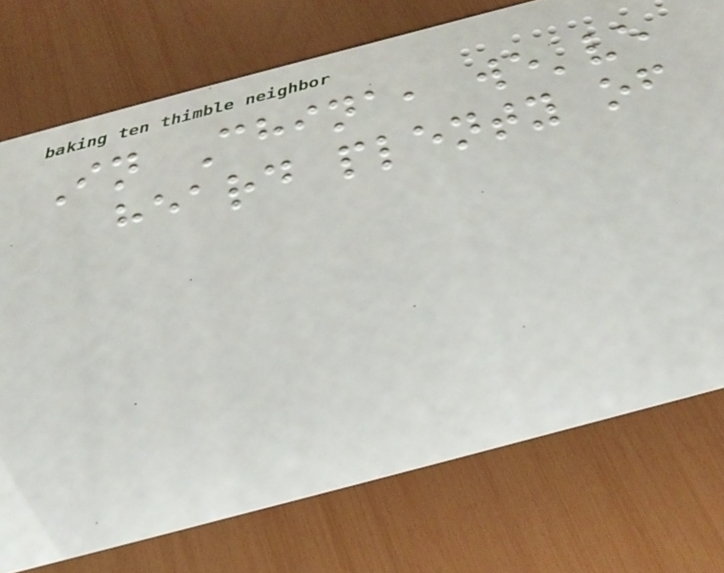In China, we've
heard plenty of
